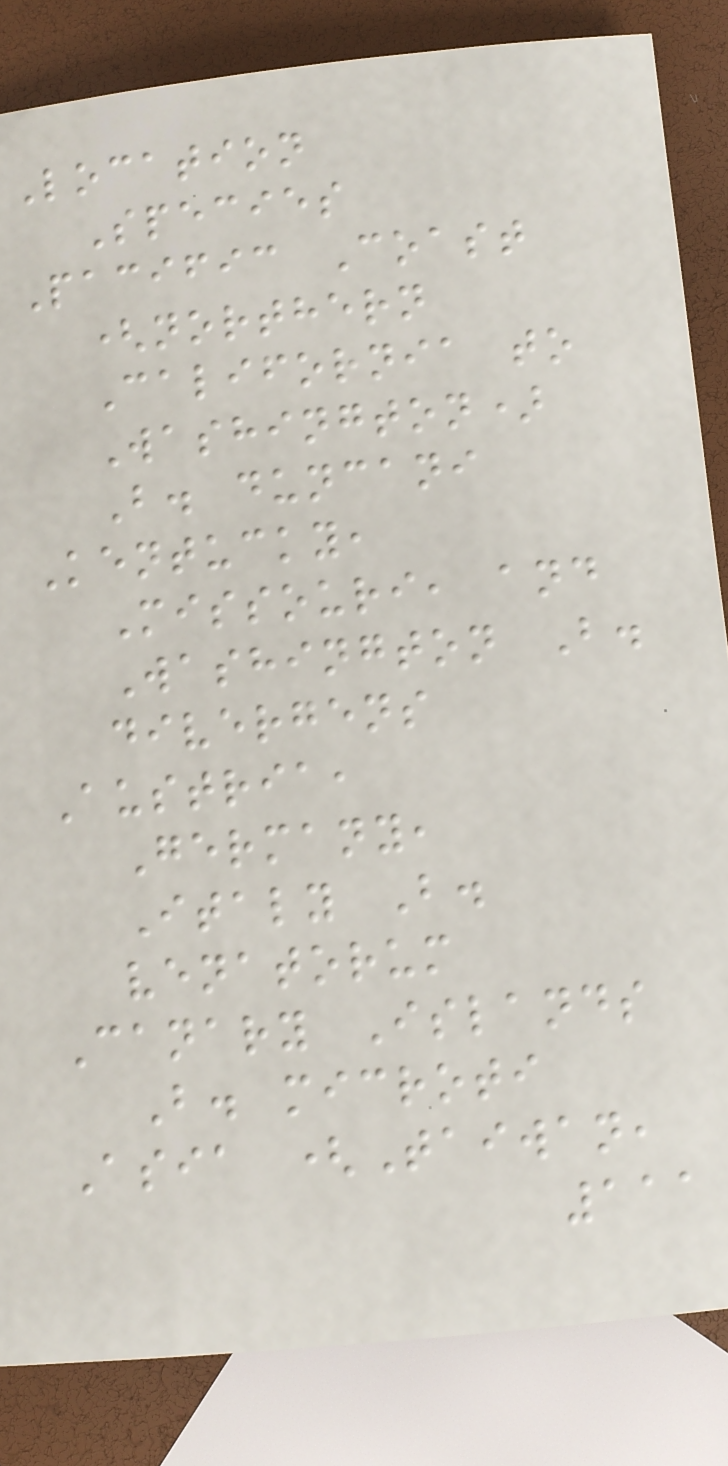Location
Species
Pacific Coast
(northern
California to
Washington)
B. duncani
Kentucky,
Missouri, and
Washington B.
divergens
Austria,
Germany,
Italy B.
venatorum
Canary Islands
B. microti
Asia (Taiwan,
111
